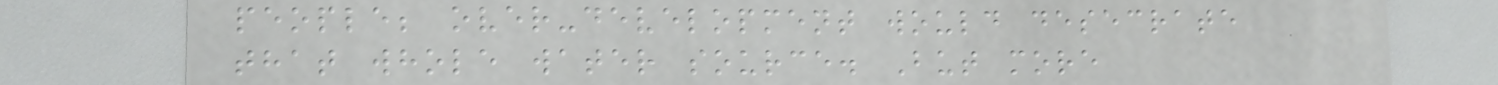people; over-development would desecrate
that whole water source. But more
